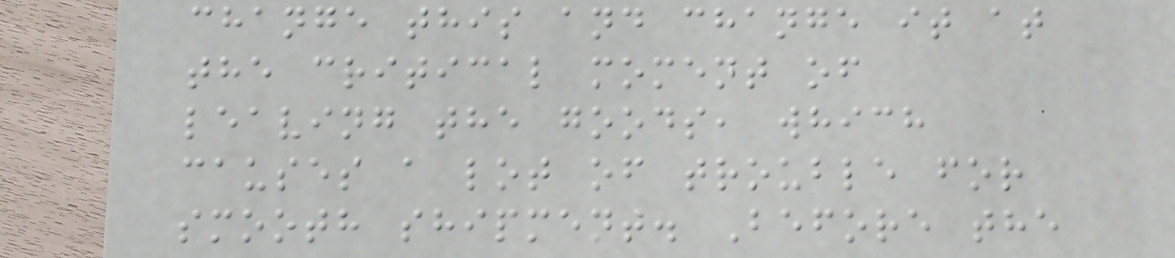change this and change it at
the critical moment of
leaving the goods, which
causes a lot of trouble for
smooth shipment. Before the
